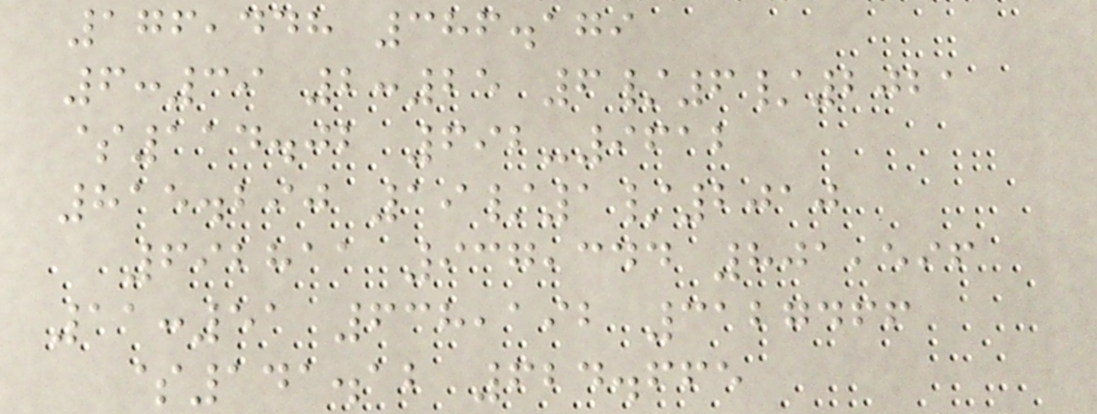176,448 386.179
6:39 2:25 6/6/2021
$114.02 692-9612
815.290 19/1/2010
692811 937,344 801,596
11:51 638,192 3127466
$141.12 624.665
